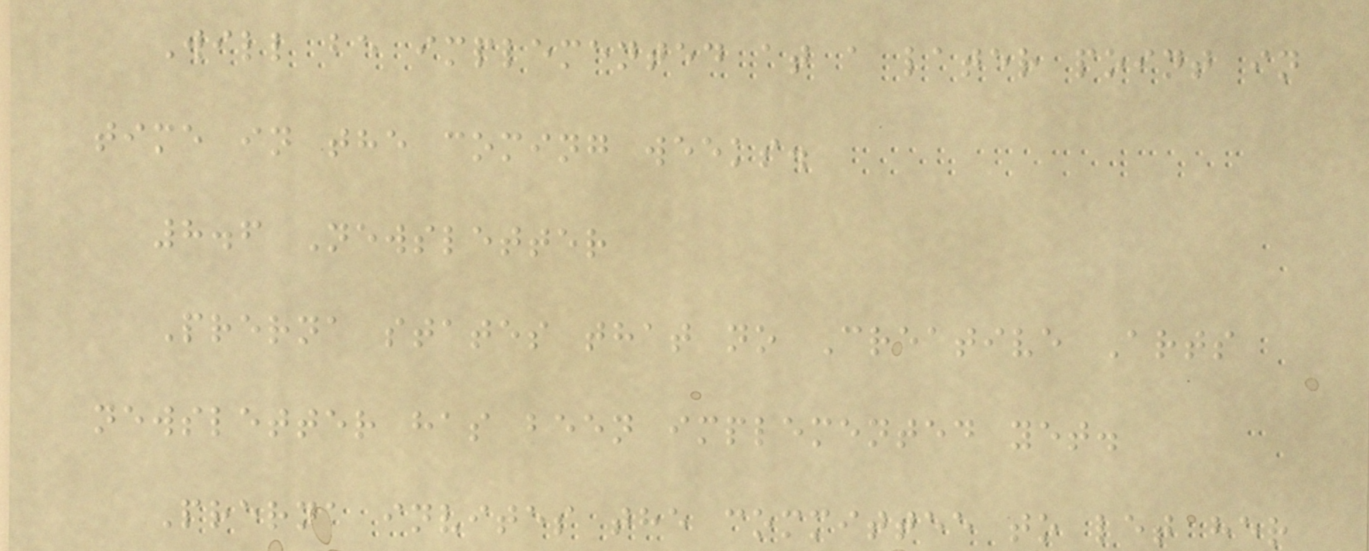Will be implemented at a later point in
time in the coming weeks.
8.6 Newsletter
Prerna states that no Creative Arts
newsletter has been implemented yet.
Prerna invites the committee to let her
